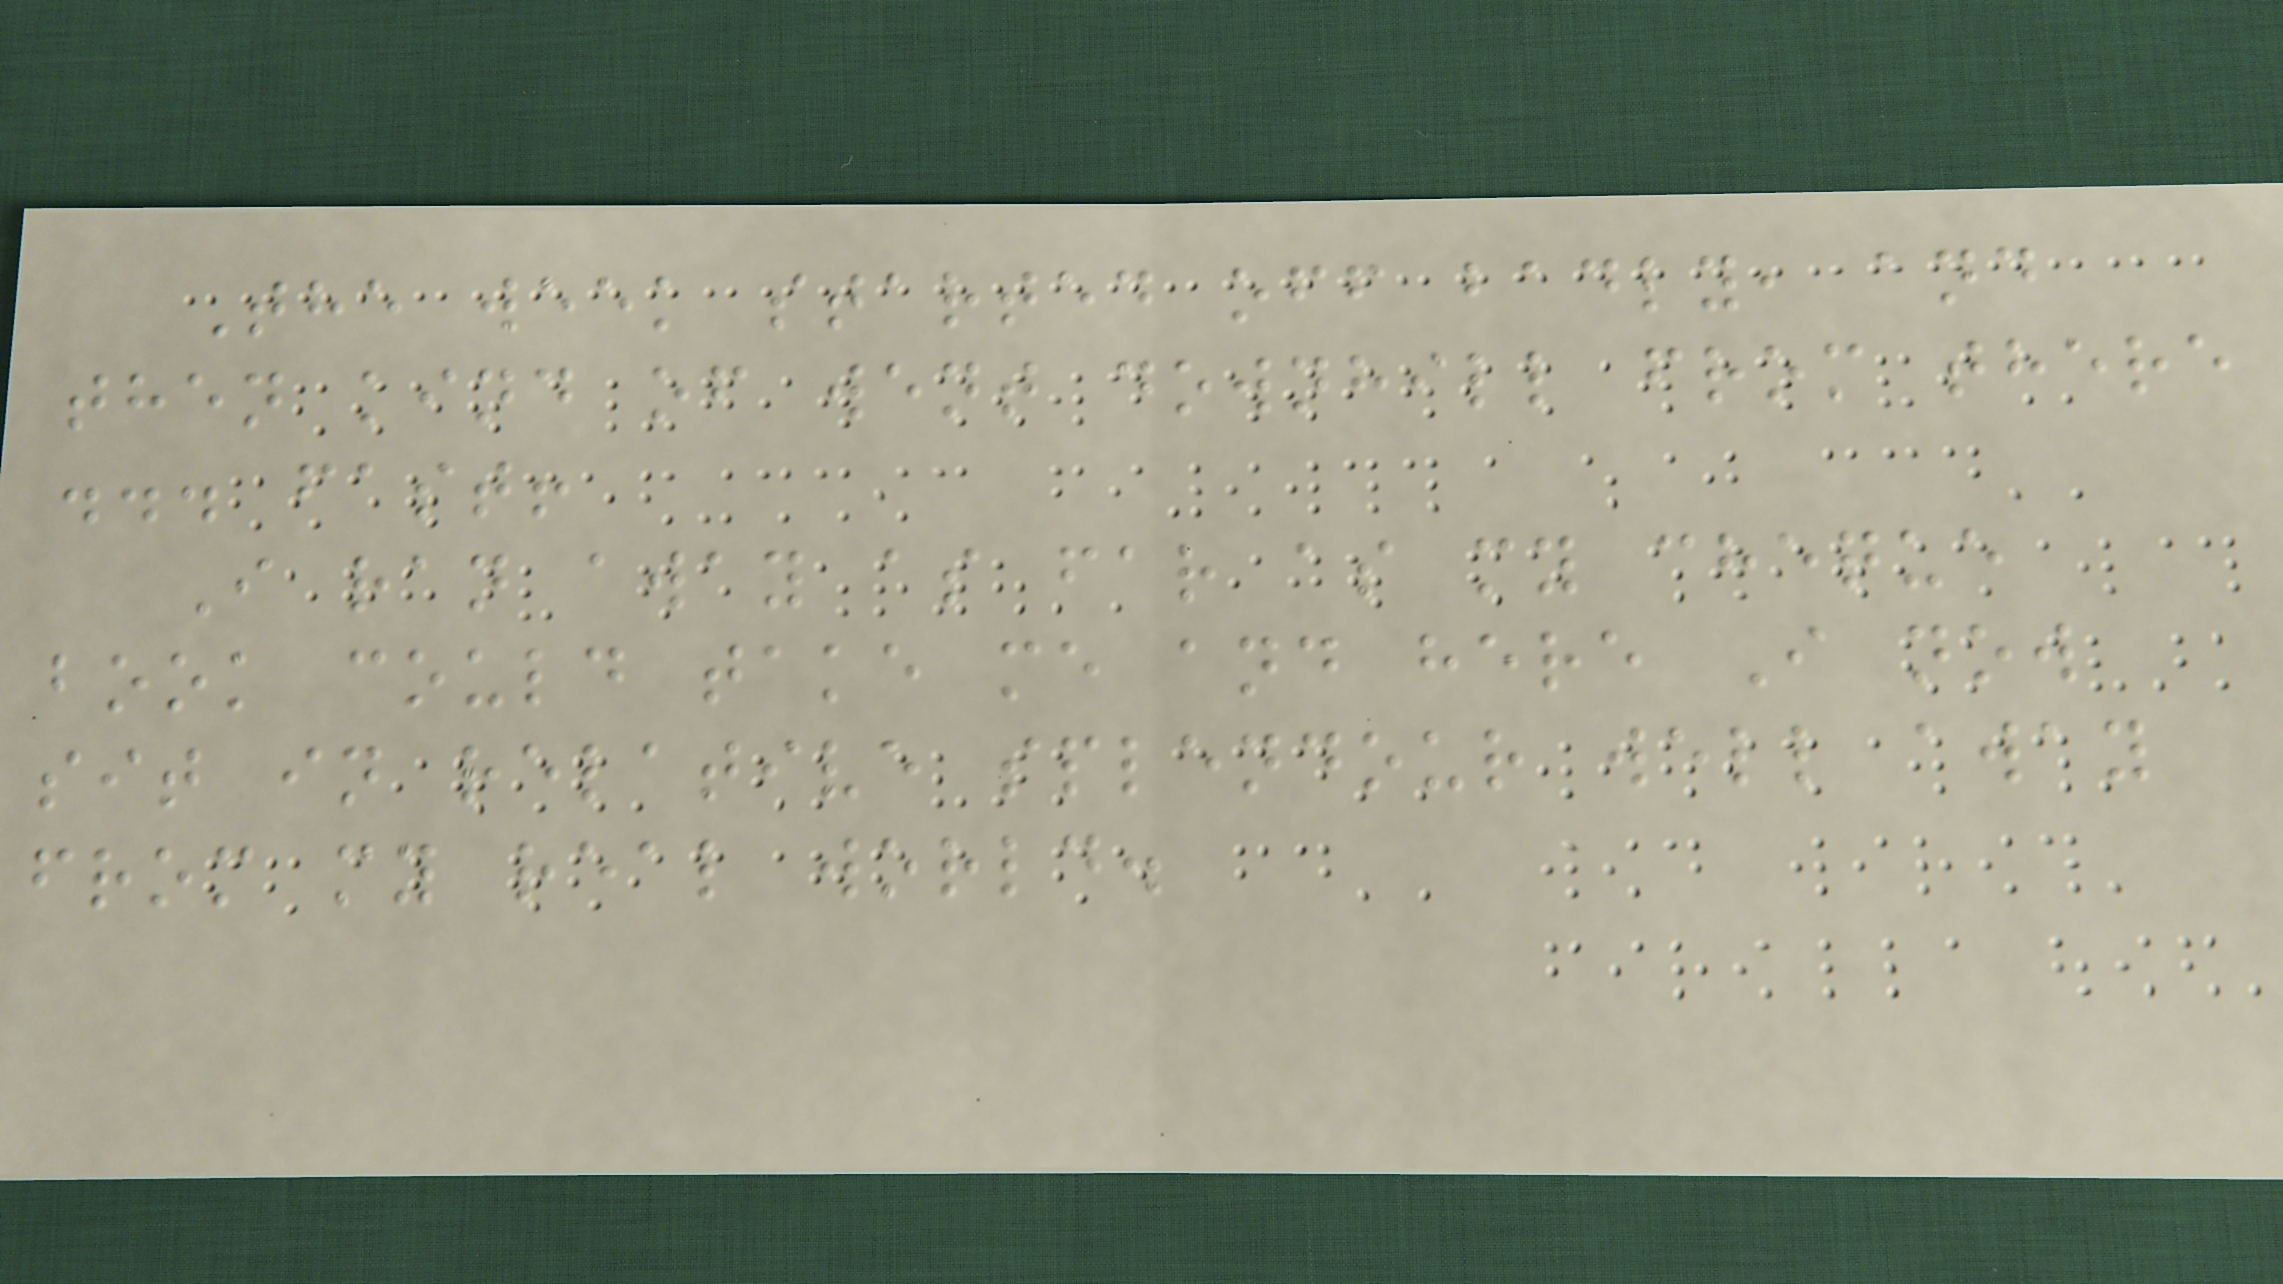The week started off badly, and
then kind of went downhill from there
... fast!
I ran away as far as my cheque
book could take me and here I now
sit in relative splendour well away
from my real world.
